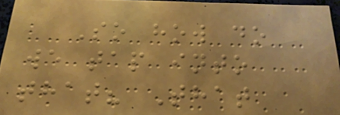So how do
we tap into
that? That
